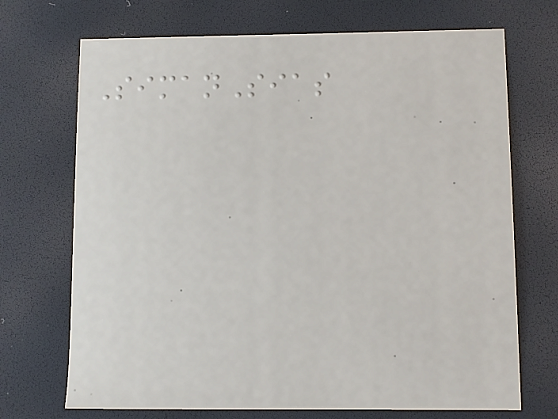SimanSias
